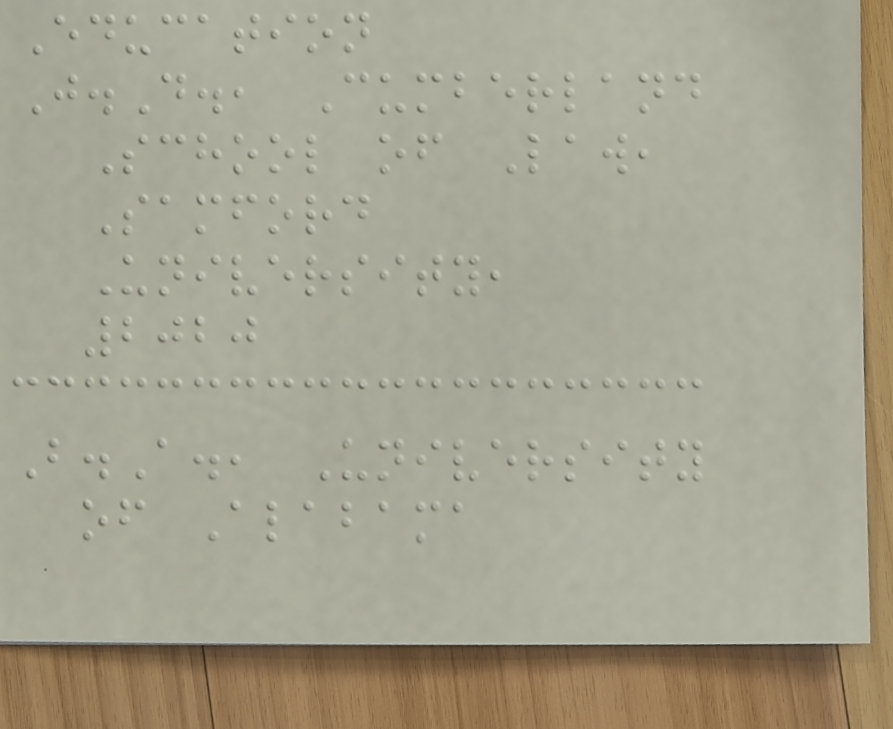Education
J.D., Cumberland
School of Law,
Samford
University,
2020
B.A., University
of Alabama
